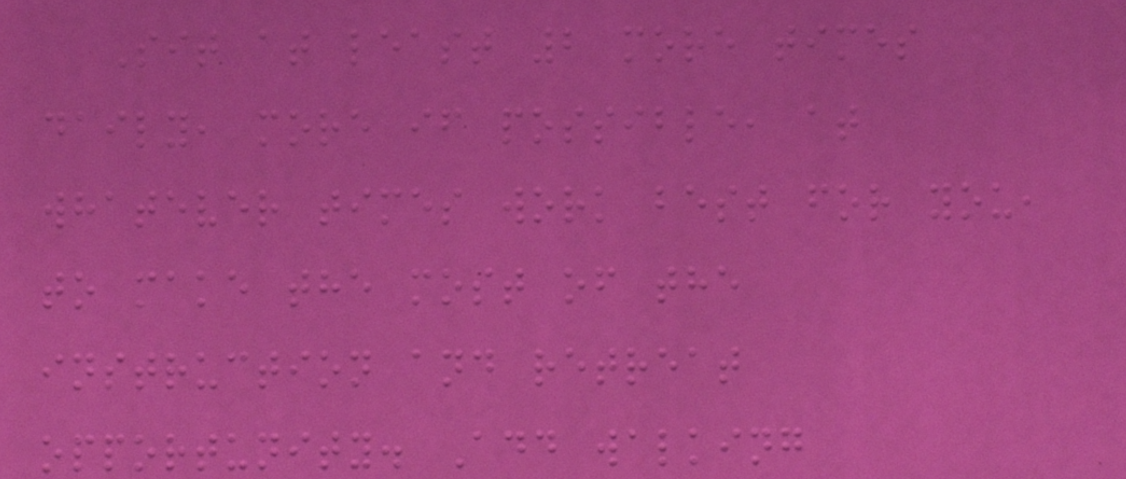Sit at least 2 more times
daily, more if possible, at
whatever times work best for you,
to make the most of the
instruction and retreat
opportunity. Add walking
